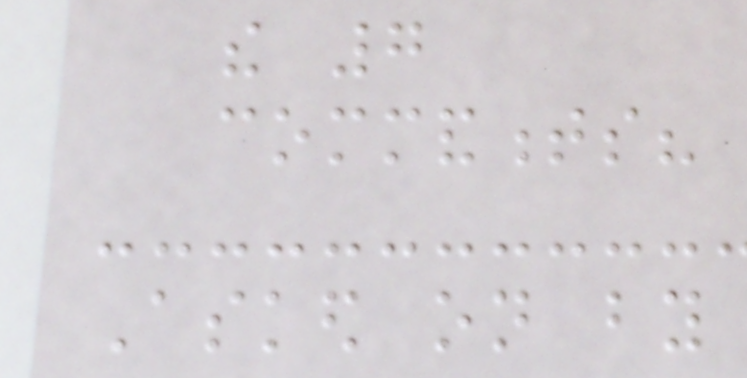the 7
commandments?
Asked on by
